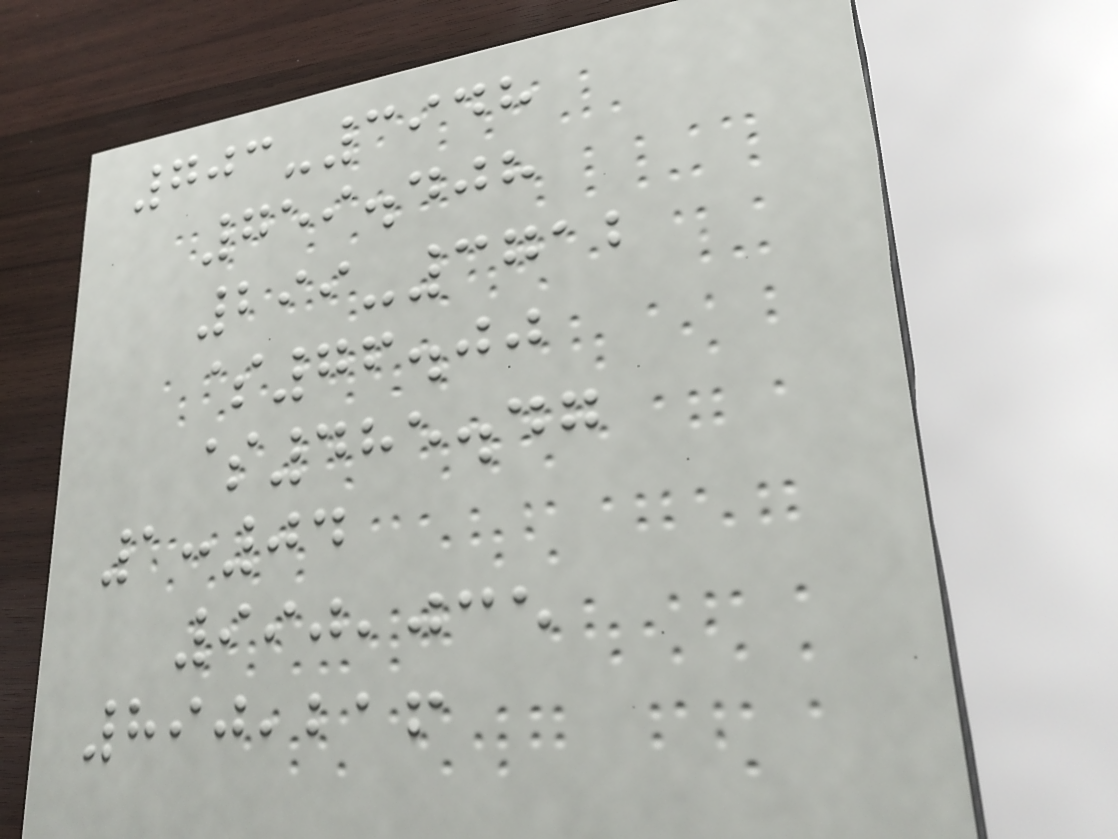703-3948
759.408
299-3712
$76.00
$485.47
1:04
990,035
890,216
